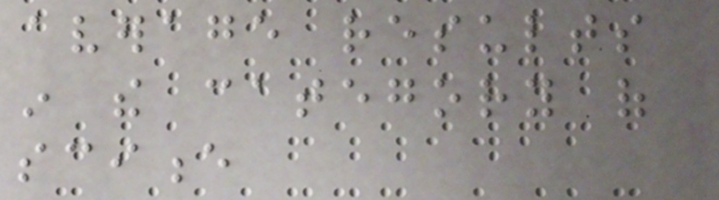average results
in the category of
science
